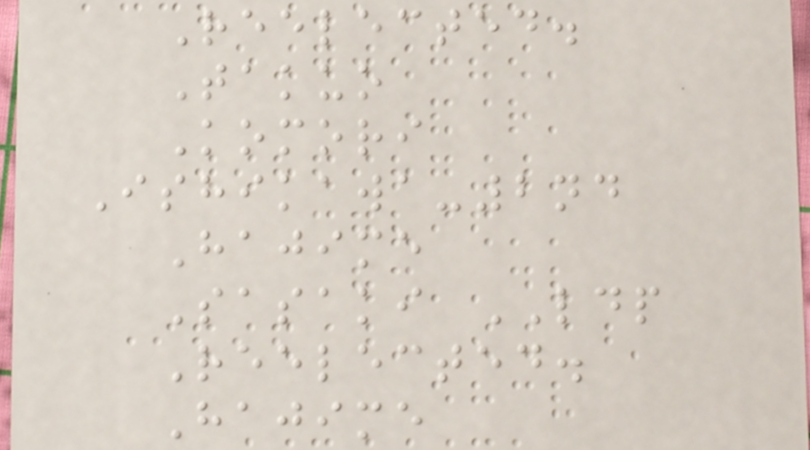Reelected.
Takuo
Komori
Ishikawa-2nd
Hajime
Sasaki LDP
Reelected.
Hajime
